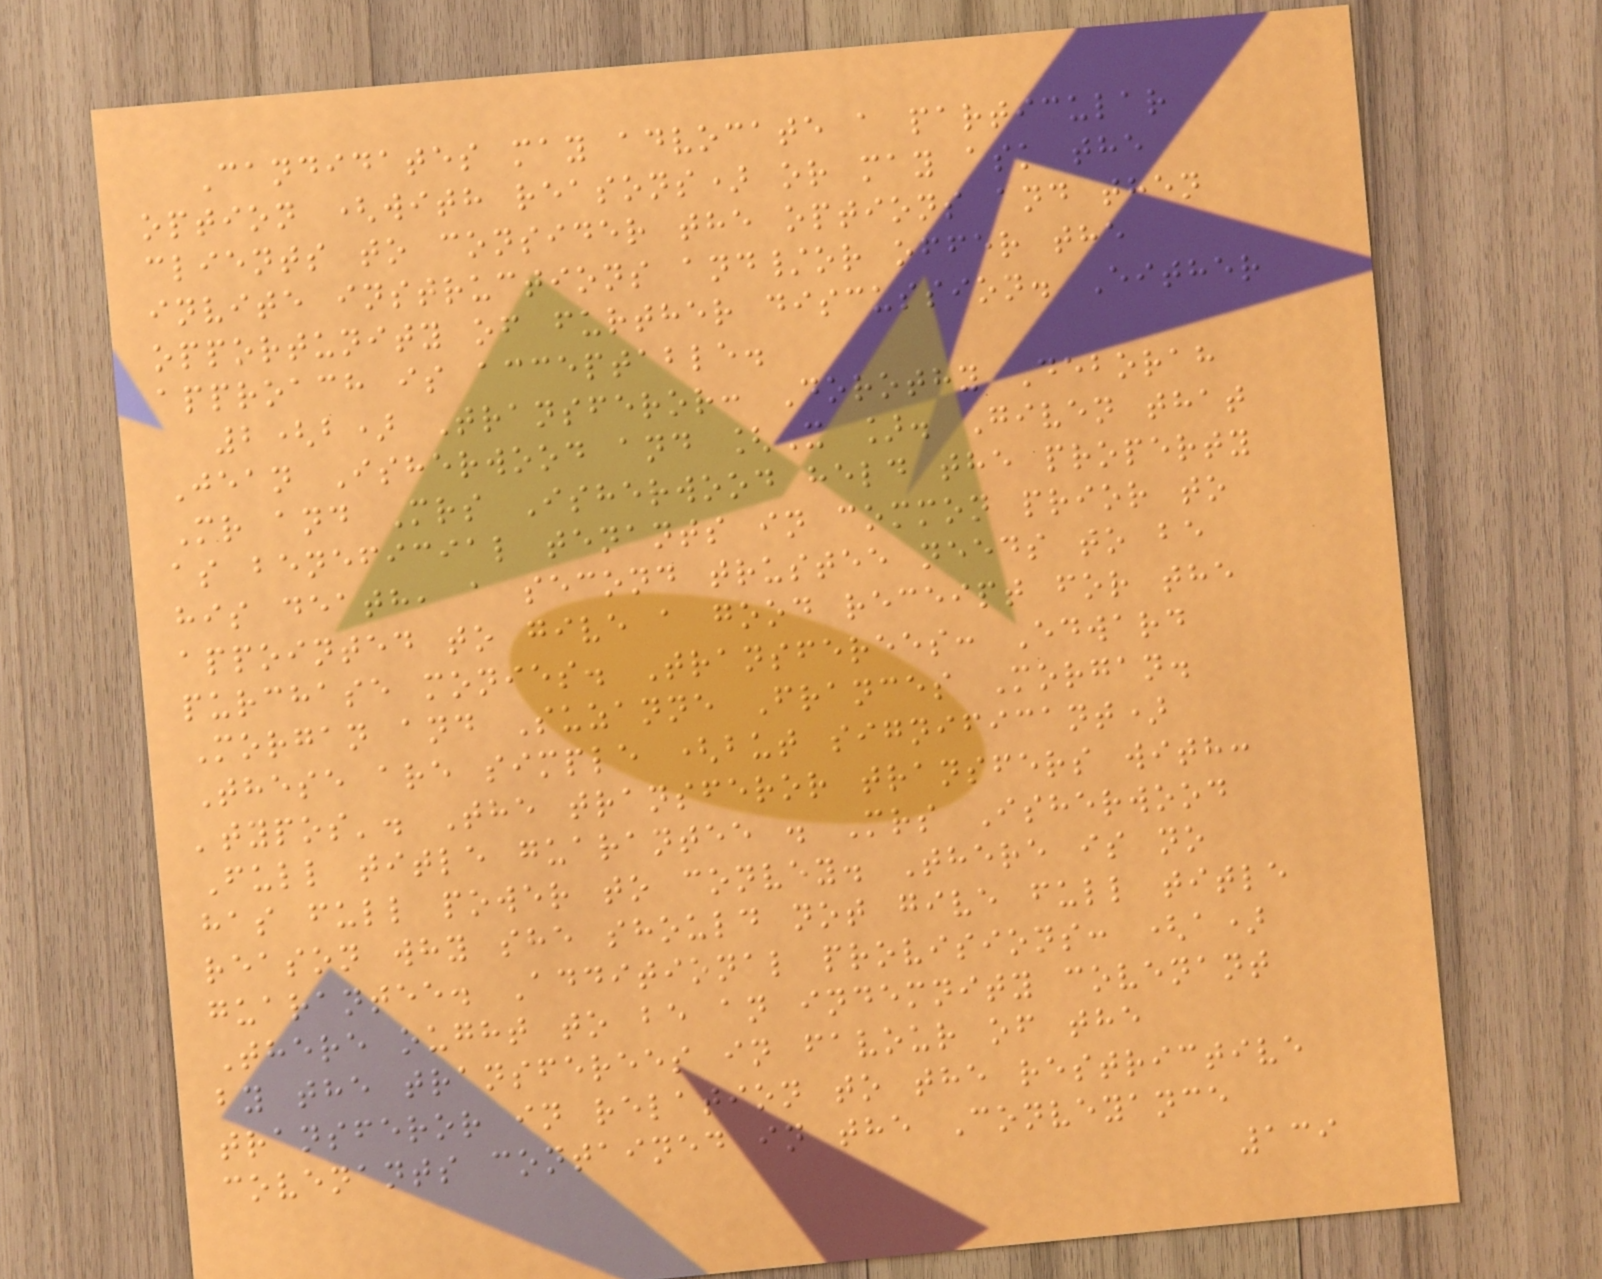Candidates may advocate a particular
option (with reasons) or may ask the
clients to consider the options and then
invite instructions and/or offer the
opportunity of further discussion. Either
approach is acceptable.
2(b) Transferor: Dorothy Deborah
Jean Isherwood and [X ]. Given that
Mr and Mrs Isherwood held the property
as beneficial tenants in common prior to
his death, a second trustee needs to be
appointed to give a good receipt for the
purchase monies. Transferees: Edward
Morgan and Suzanne Frances Morgan.
These are simple (but significant)
'typos'. The transferor transfers with:
Full title guarantee . Mrs Isherwood
has full power to convey. There is no
reason why she should not give full title
guarantee. Additional provisions: (a)
There ought to be an indemnity covenant
by the transferees in favour of the
transferor in relation to the restrictive
covenants contained in the Conveyance
139
